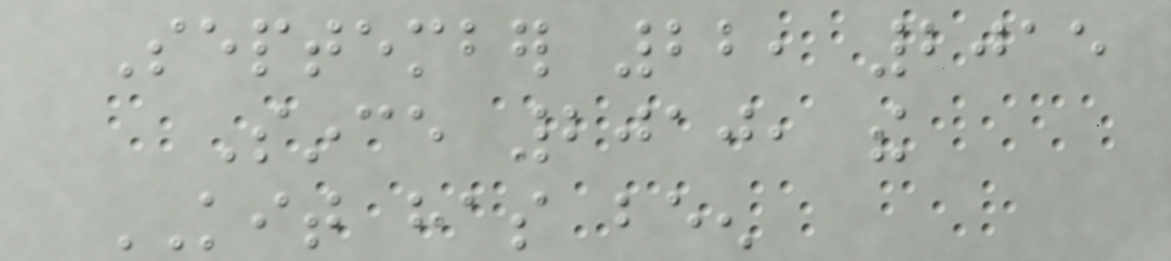September 22, 2015
Since 2010, the
KIT has been
